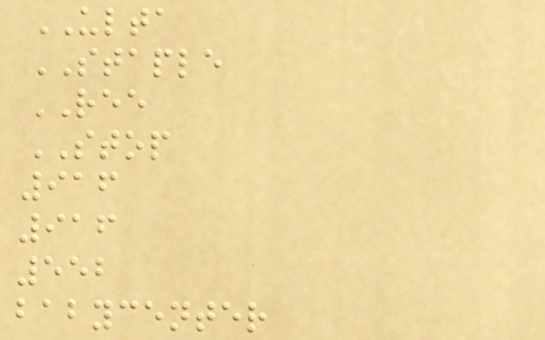ULTA
STAPLE
REE
STOP
916
916
552
babycenter
